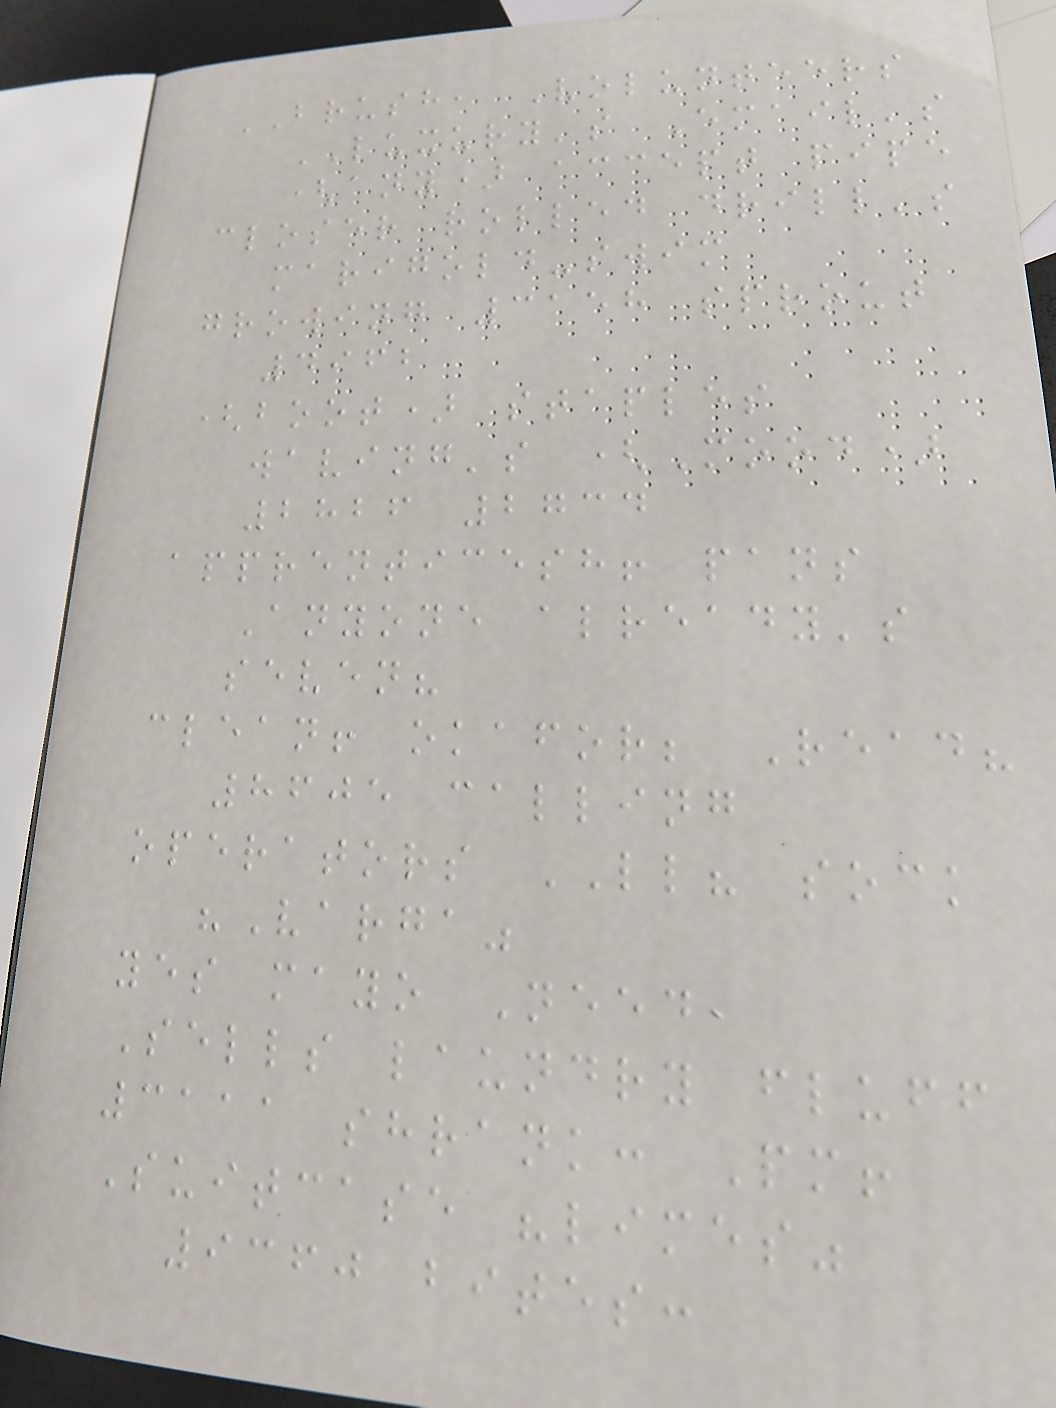BRUSH, Volunteers
LUXURY's Email's
(any) accept pipe
closer rolled drill's
marigold-swim
growing 3158 sprout
4962
(boot) staples
waving's (Mood)
2826 2734
apprenticesh! pans
Anyone already's
seven?
clean! okafor; Read?
8605 calling
operators LL? sock
"Varga"
yes mayo Need,
Sells laundry fluff
3111 shrank: Pm!
Suitcase "limes"
9360 bites:
